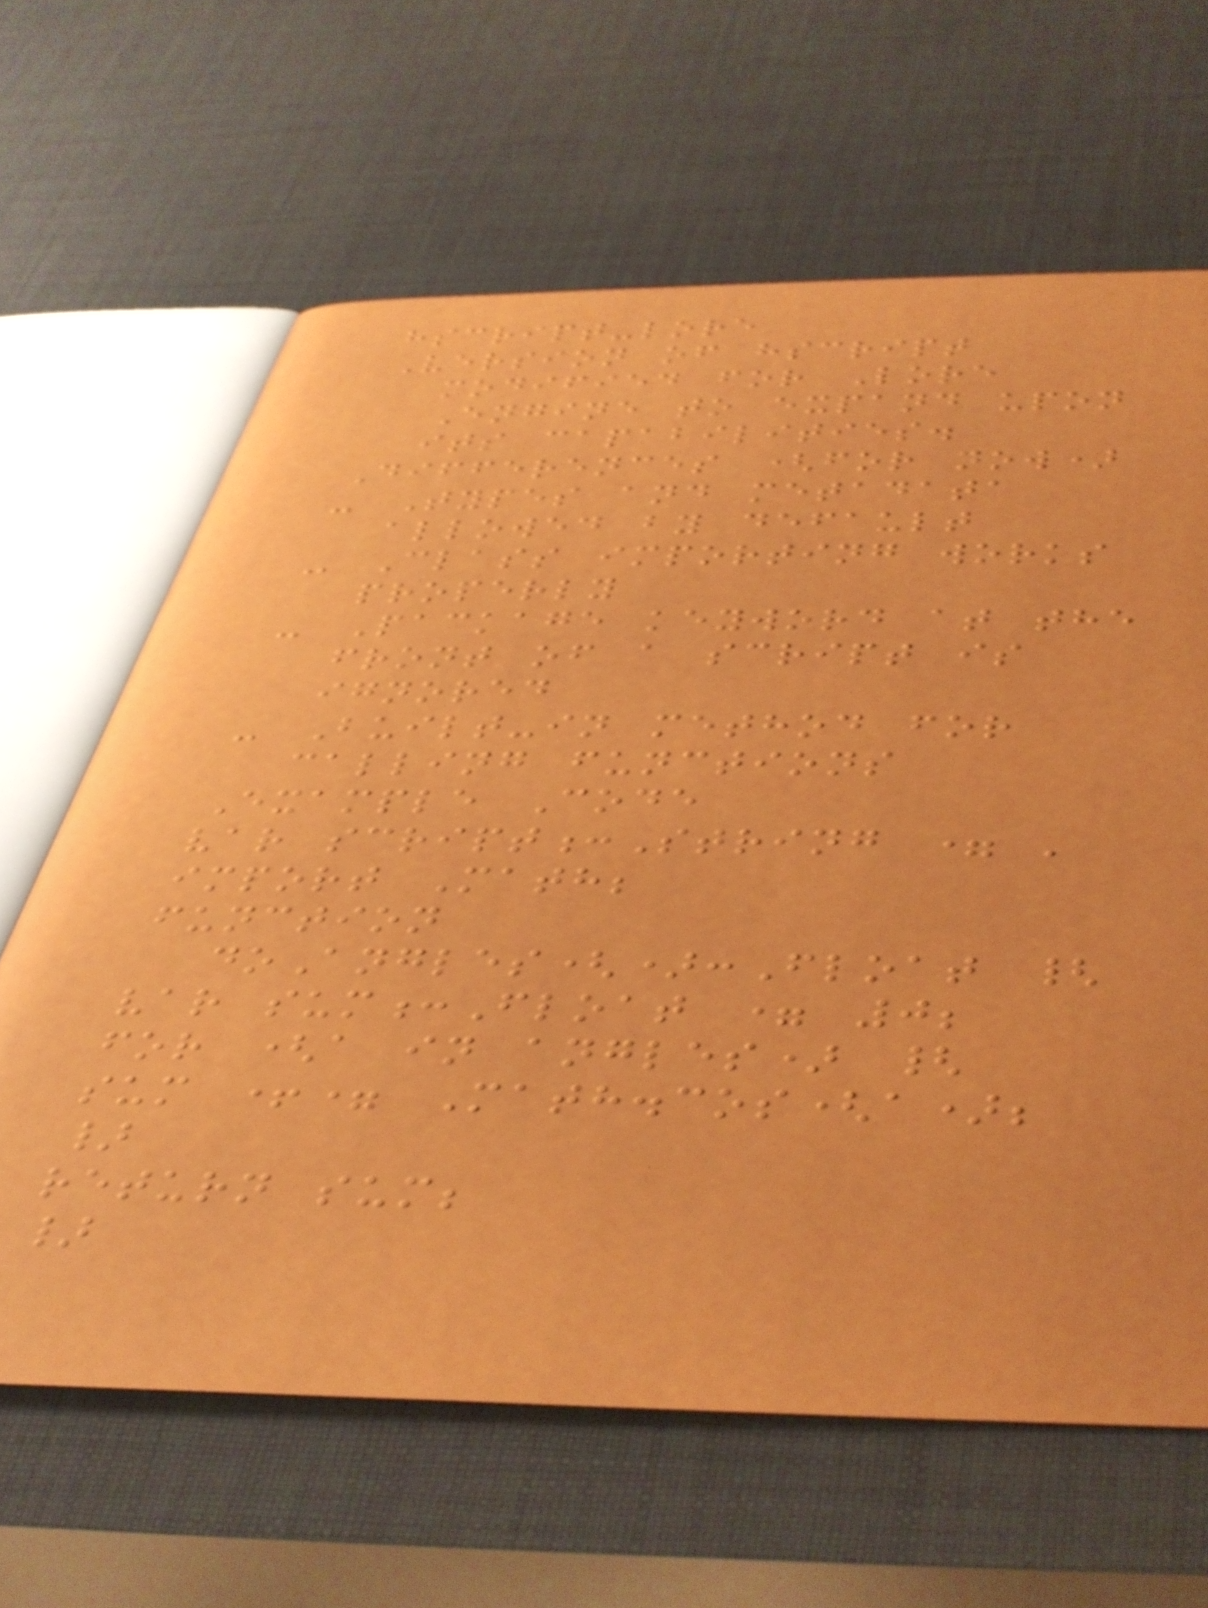hscript-lore
Version of hscript
modified for Lore
Engine to expand upon
its capabilities.
Differences (for now)
- Types and metadata
allowed by default
- Class importing works
properly
- Package keyword at the
front of a script is
ignored
- Built-in method for
calling functions
Example Code
var script:String = '
import Math;
function
doAngles():Float {
var sum:Float = 0;
for (a in angles) {
sum += Math.cos(a);
}
return sum;
}
